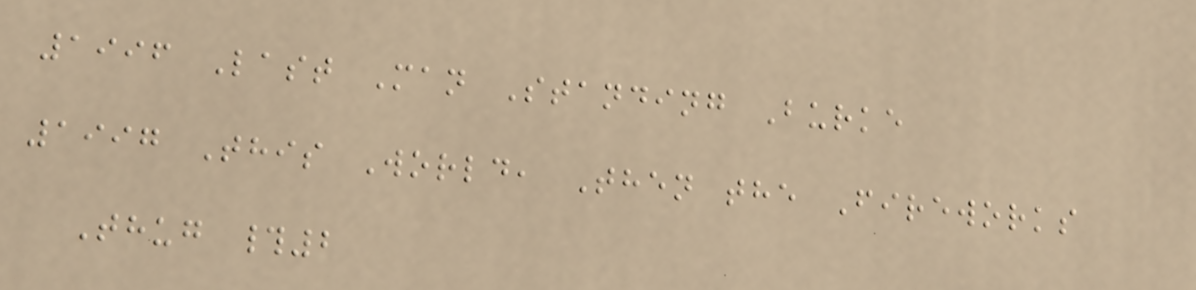1996 Last Man Standing Burke
1997 This World, Then the Fireworks
Thug #2
